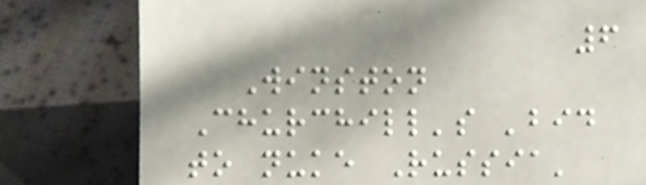6
Winston
Churchill's 'bid
to nuke Russia'
